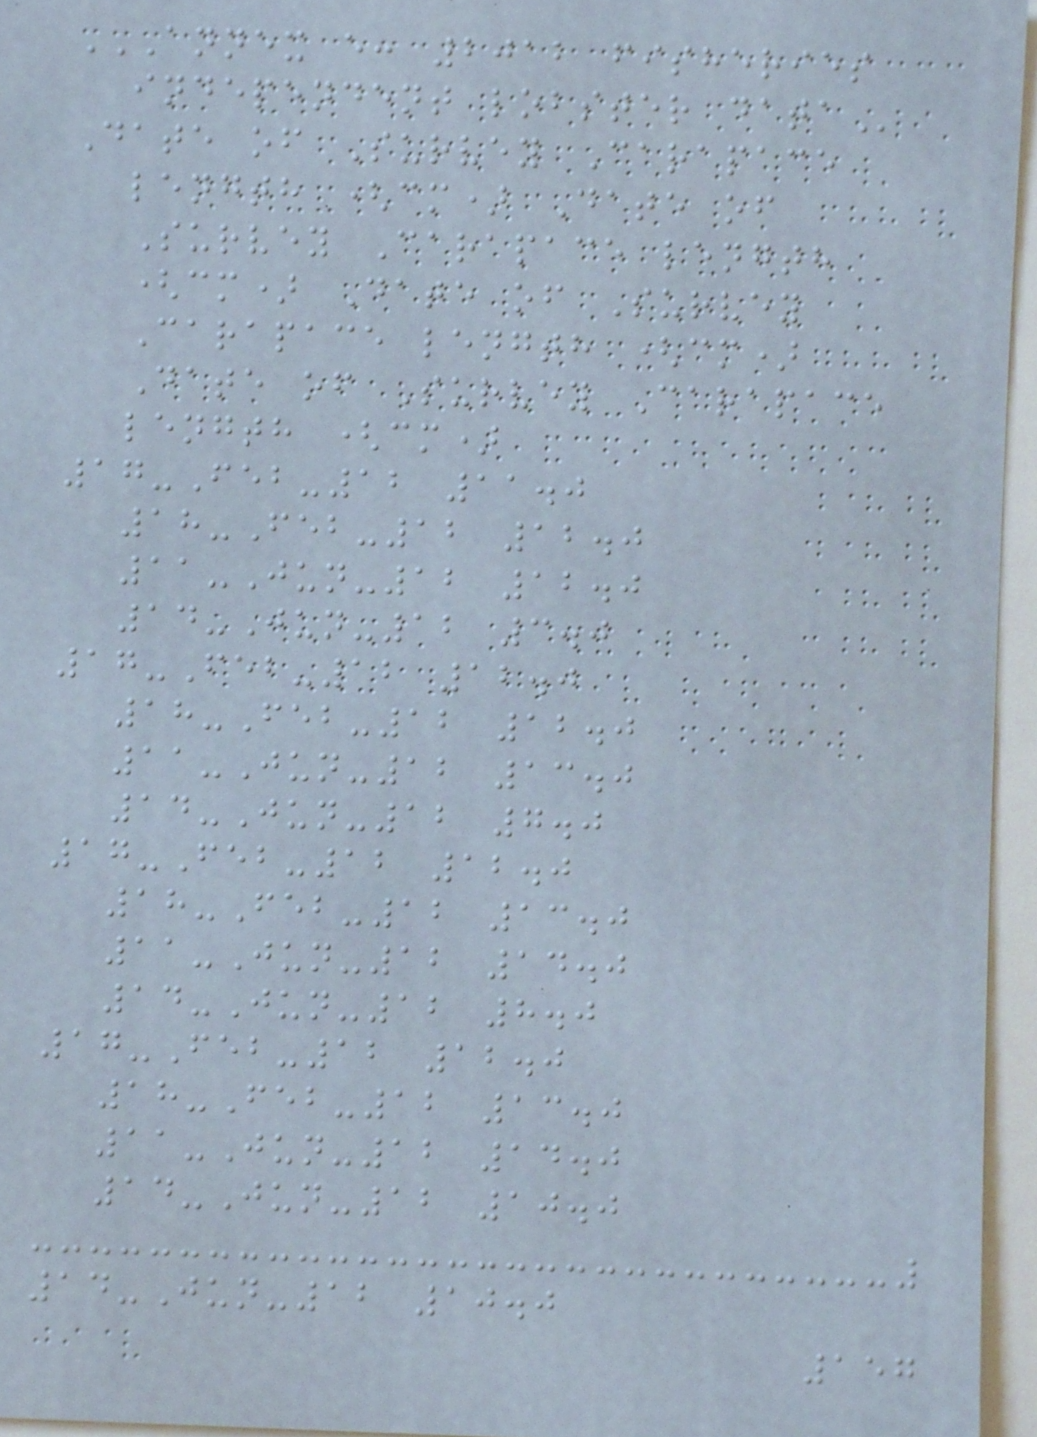ANNEX E: 2012 FISHERIES
INDEPENDENT LOBSTER DATA
Date of Survey Carapace
length (cm) Date of
Survey Carapace length
(cm) Date of Survey
Carapace length (cm)
Date of Survey Carapace
length (cm)
17-Feb-12 11.0
18-Feb-12 12.0
11-Jun-12 12.0
14-Jun-12 3.0
17-Feb-12 12.0
18-Feb-12 12.0
11-Jun-12 13.0
14-Jun-12 7.0
17-Feb-12 12.0
18-Feb-12 13.0
11-Jun-12 14.0
14-Jun-12 8.0
17-Feb-12 12.0
18-Feb-12 13.0
11-Jun-12 14.0
14-Jun-12 10.0
14-Jun-12 10.0
157
